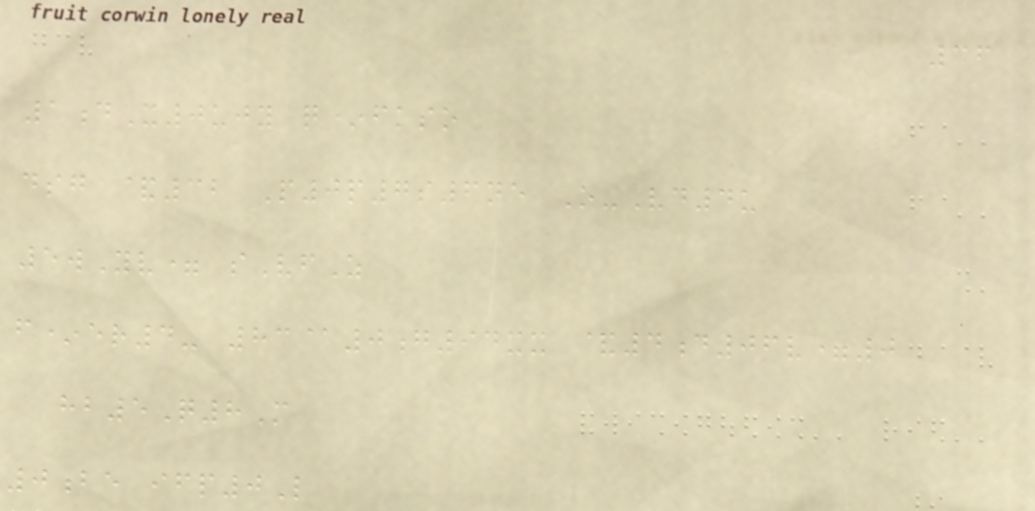36
1dX0ujy q*fkso
dsg &32 P0p7s6ne O-Vd4u
5wYv= sVfZ
f*er4- 83@0g94xx &4d06v=0
hb5Q8M
0be ifp0L
